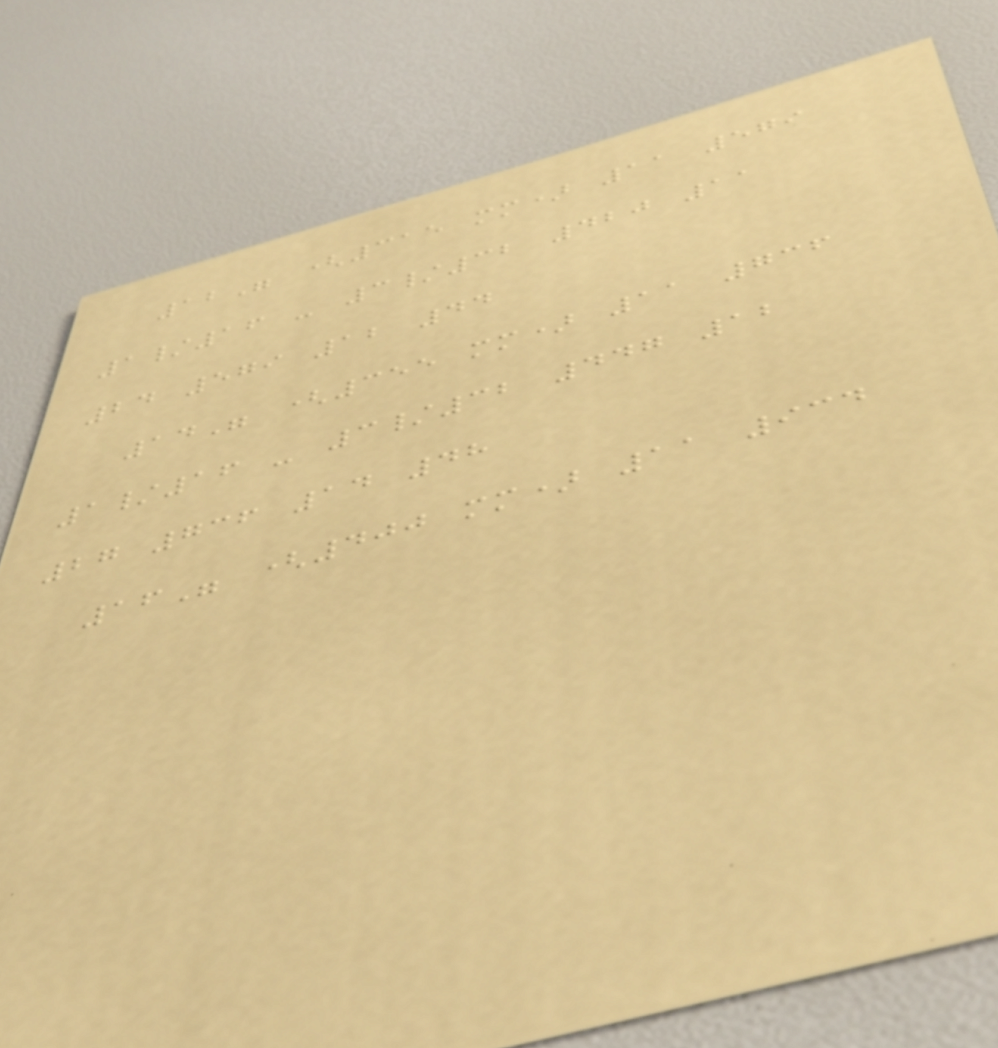12" (315 mm) 11 579
1/16 - 3/32 420 11
24 579 12 44
14" (355 mm) 11 736
1/16 - 3/32 447 12
27 736 14 48
16" (400 mm) 11 934
